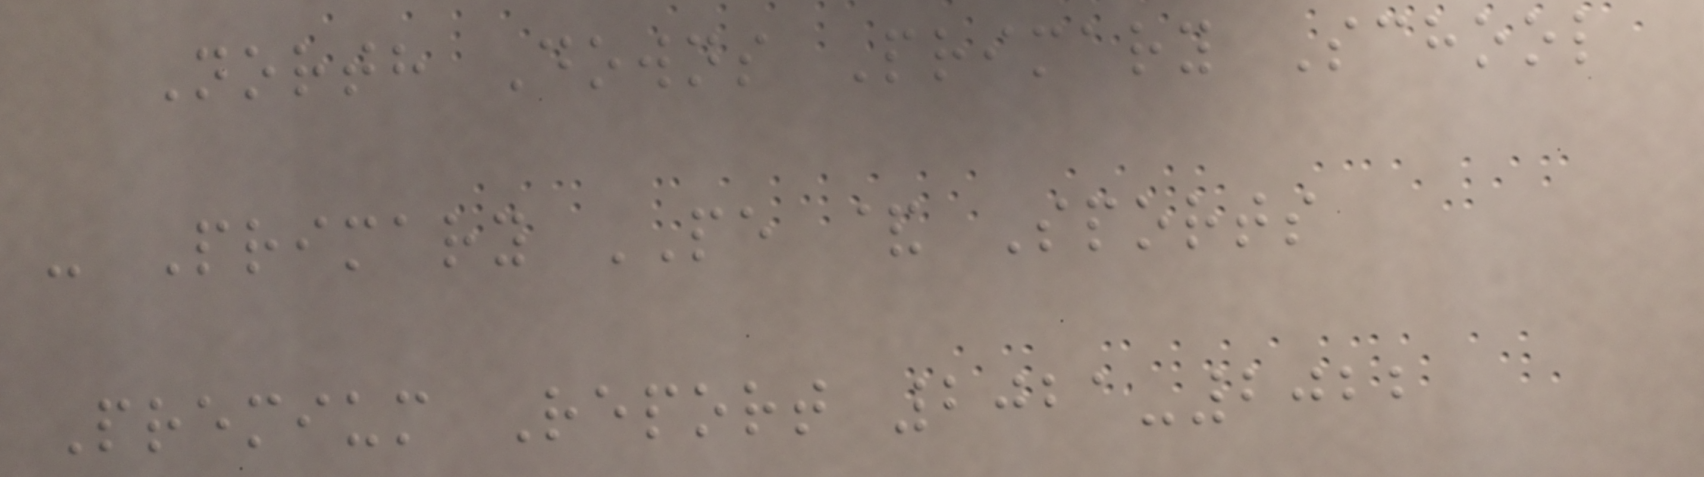North Downs Primary School
- Primary PE & Sports
Premium Report 2021-2022
